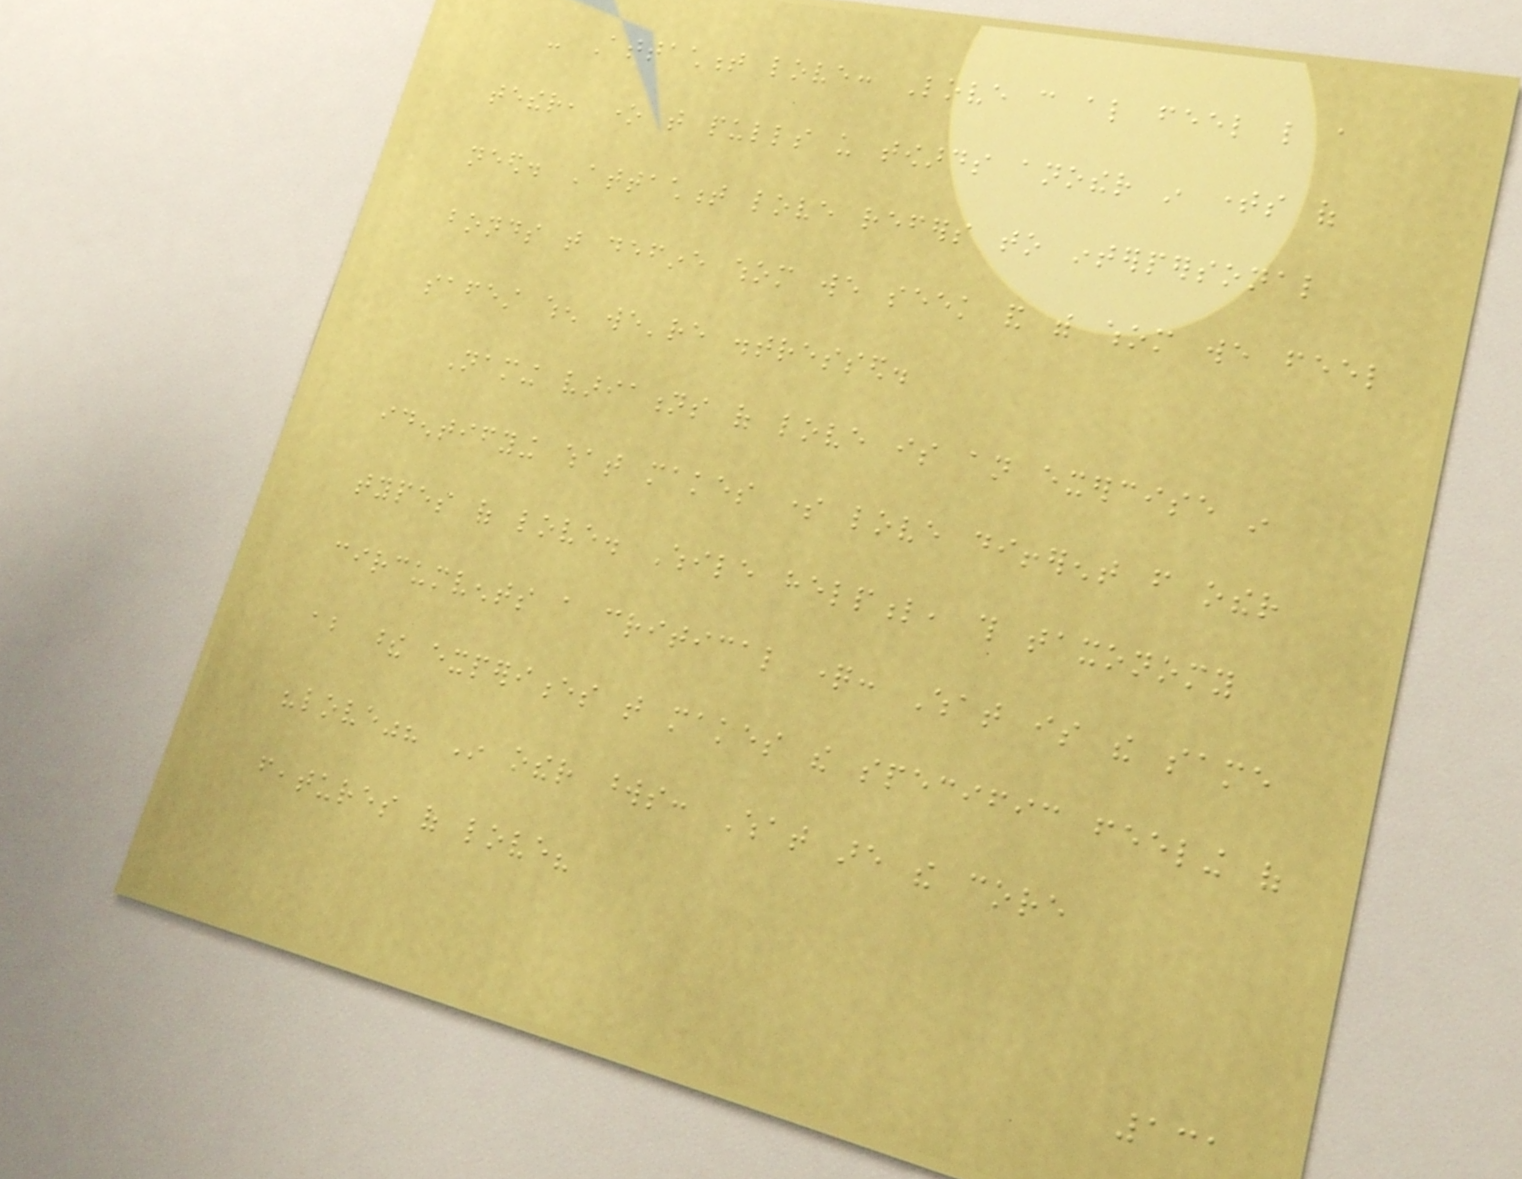- Attachment love: Love can also feel like a
tether, one that pulls us towards another in times of
need. Attachment love refers to interpersonal
bonds that define whom we seek and with whom we feel
safest when we're distressed.
Naming variations of love is an exercise in
identifying what makes some love different from other
types of love. While helpful, this taxonomy
circumvents a critical question: What is the same
about these experiences that makes the specific feeling of
"love"? In other words: What are the core
features of love?
131
